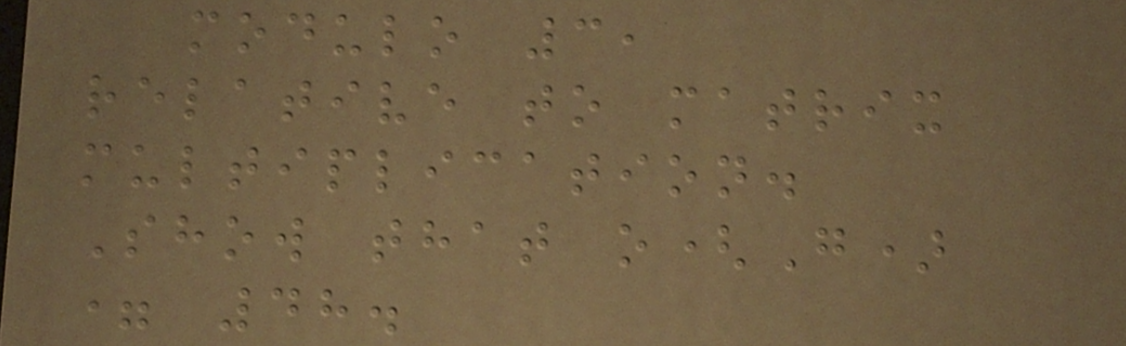modulo 3,
relative to matrix
multiplication.
Show that o(G)
= 48.
